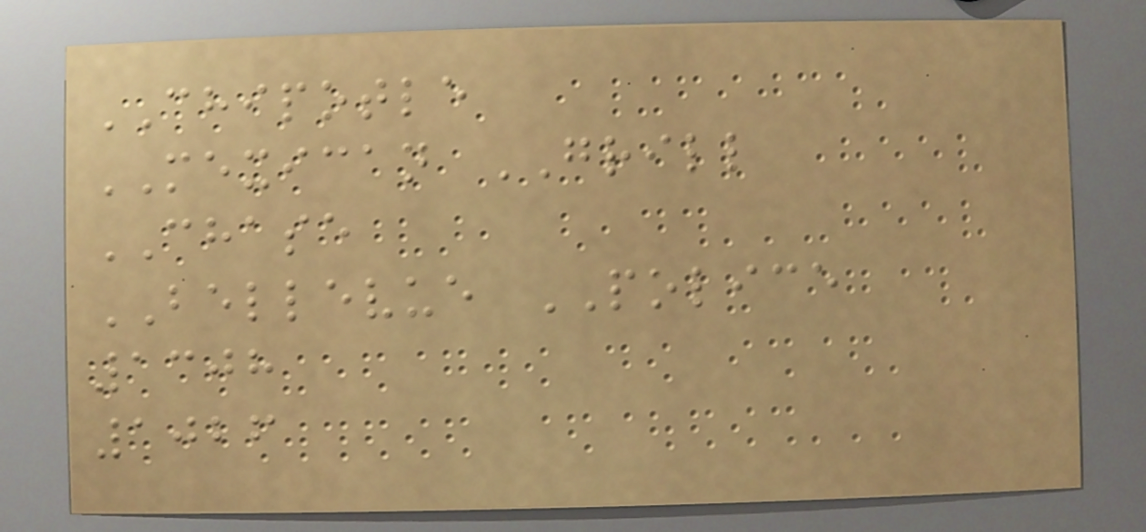CHIPOTLE
MEXICAN GRILL
CHASE
BELLEVUE POLICE
1308
1026
